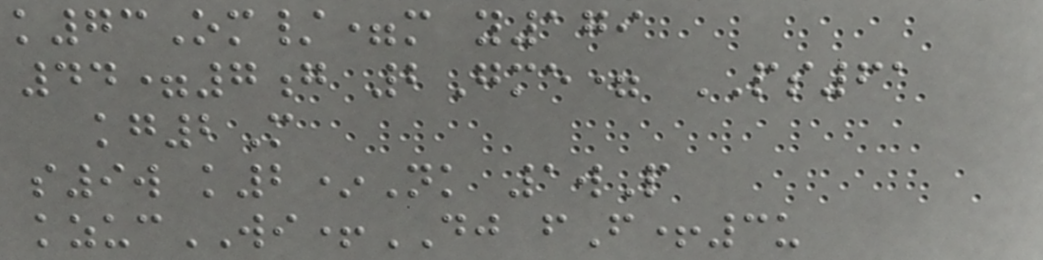k73Om/=m y179
44=7g 2Gme= PS61
kg2M
s9w k2*Nk 1wP
kzucWI+DJ fF+3u
